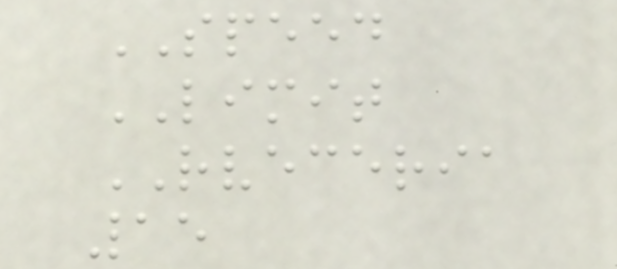SPEED
LIMIT
RVECERIA
15
